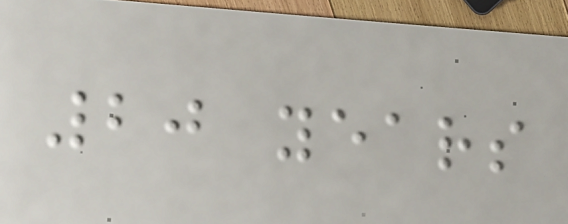20 years
